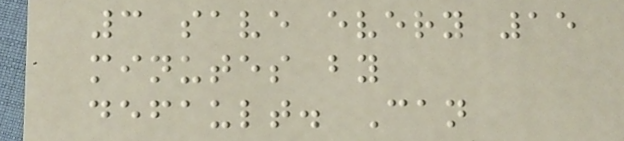3 save every 15
minutes by
default. Can
